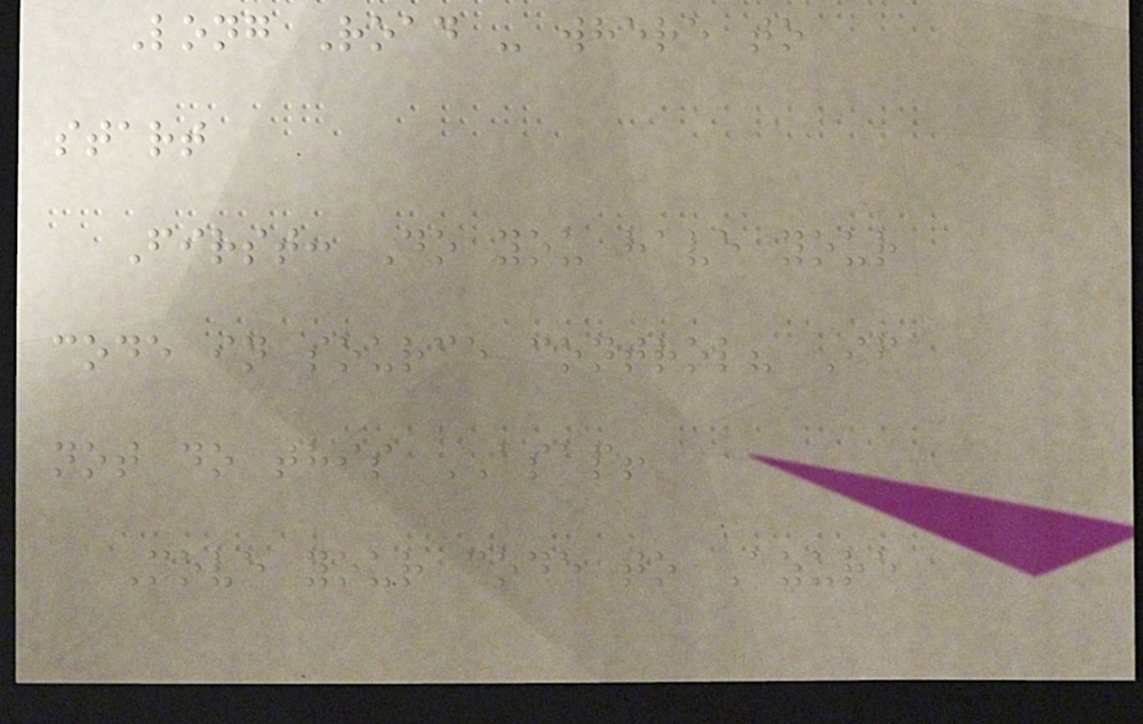Long Road - where to
start
First: Do you have your
code in source control? If
not do this ASAP!
Move your code to Azure
